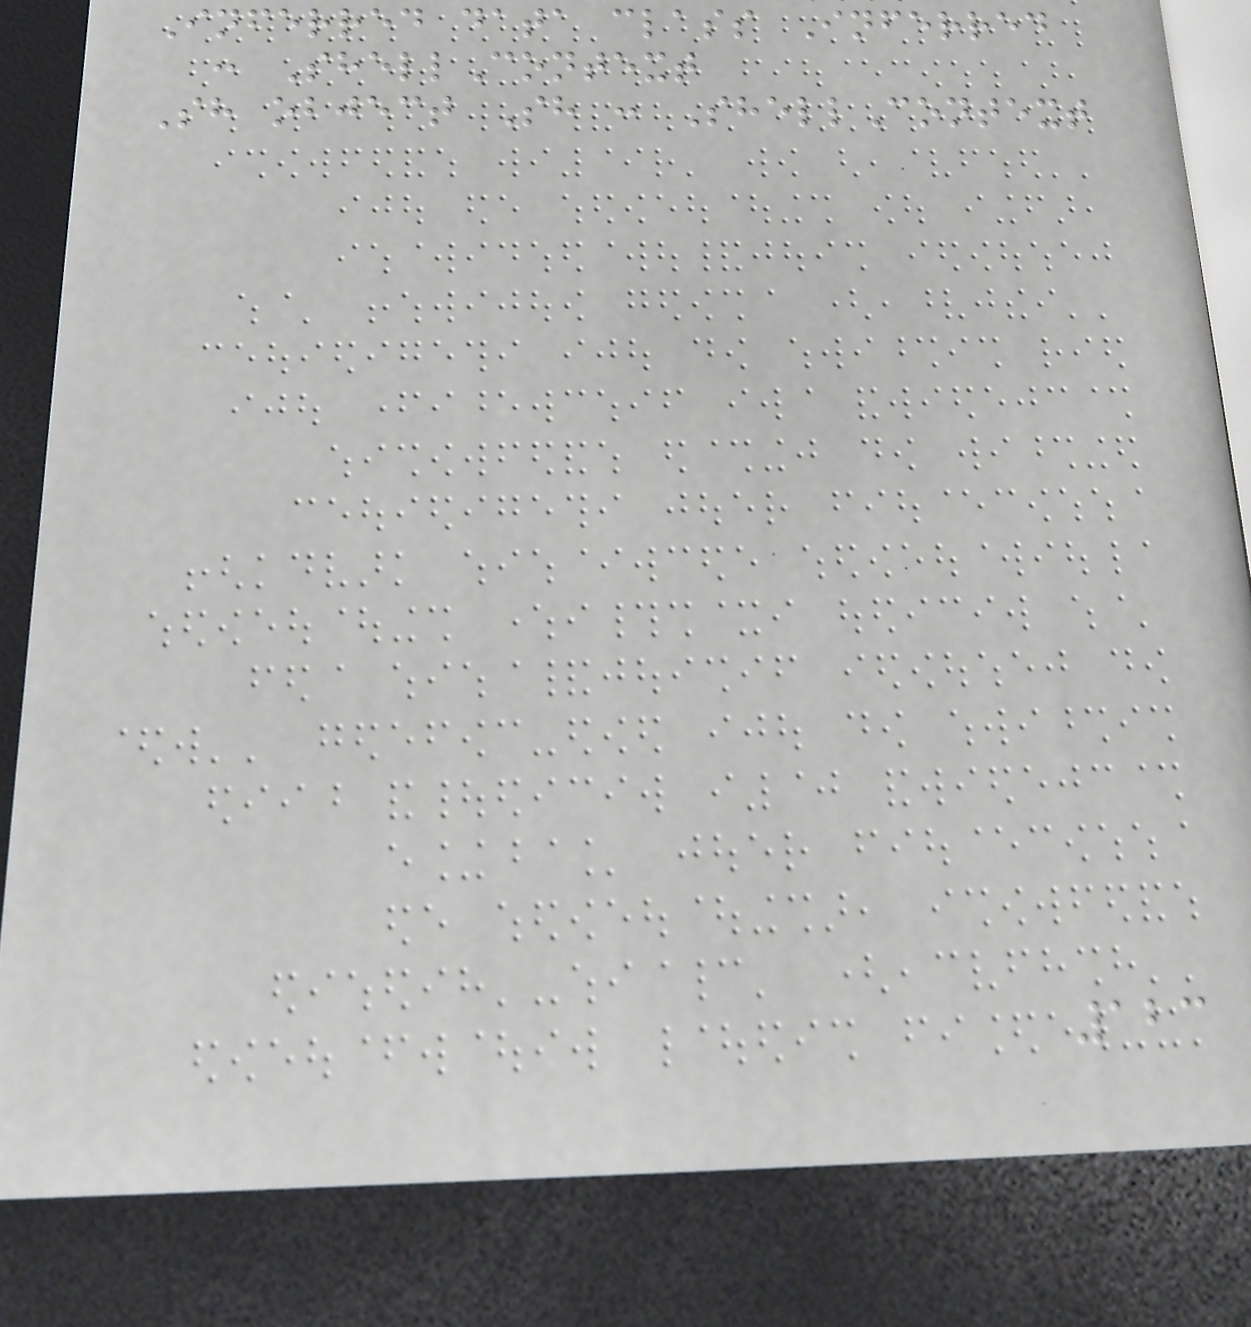Inferred data class Inferred
: ShellContext
Sh object Sh : ShellContext
123
